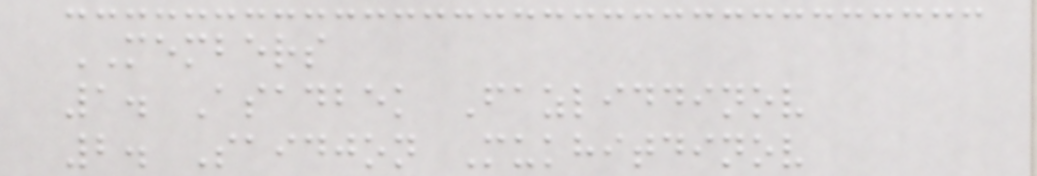MEMBERS
1. Asadbek Fazliddinov
2. Saidjon Mukhitdinov
